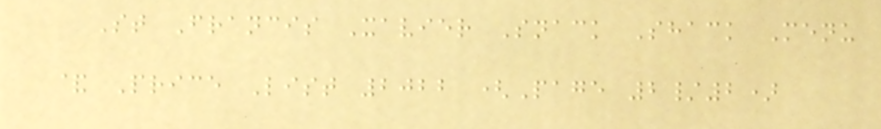St Francis Xavier Snack Shack Menu
& Price List 2022 (Page 2/2)
